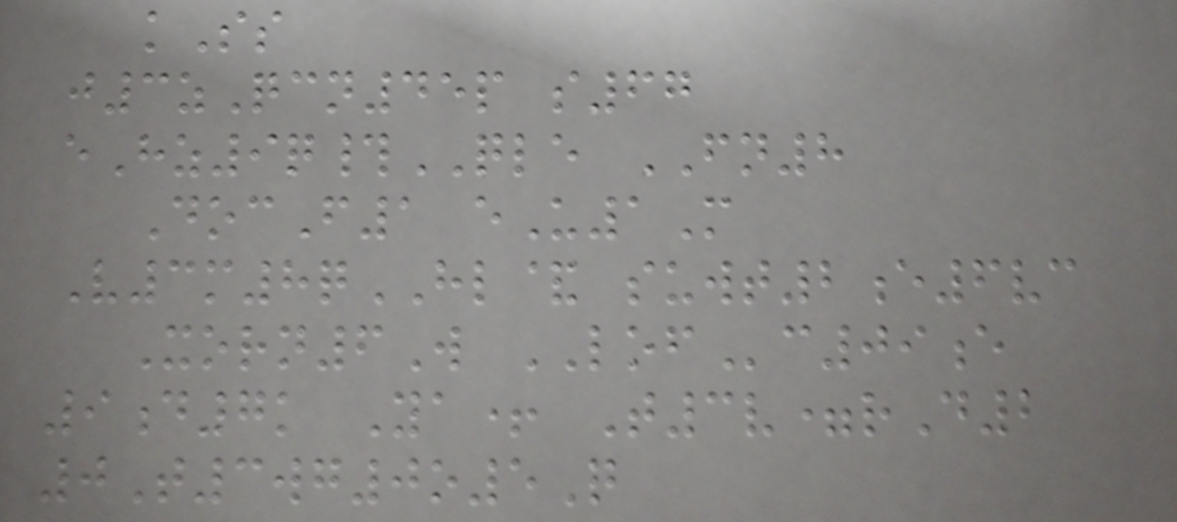kSs
j3zQcn45p s67
eHz9q#QLE FN8
DocF1 eU1M
V3m8qHL& suwt2e6vc
Xorn6W LOFc09e
9d7k Ya+ T3v=rD2
0T3wg0o5Q
